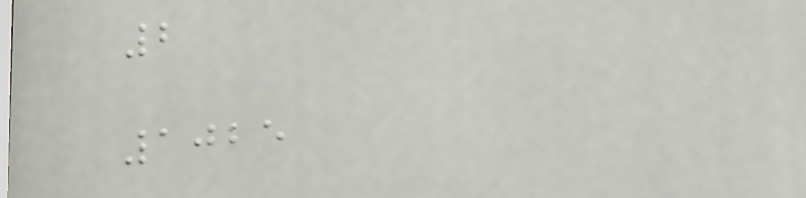2
1025
